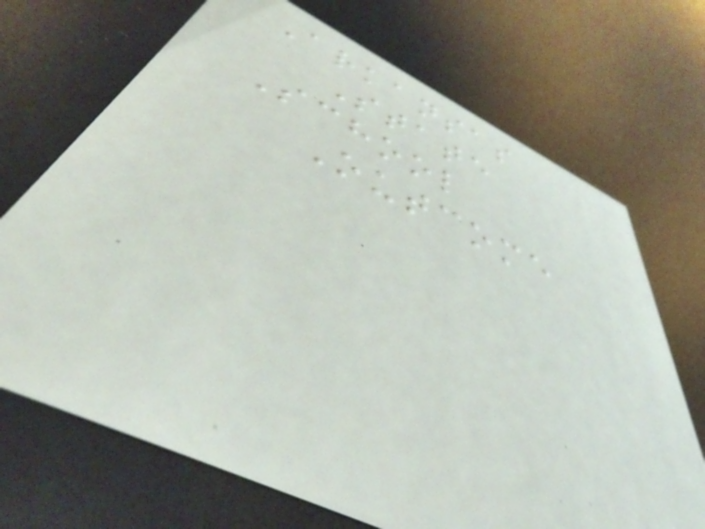Arkansas
State
School
Outcome
